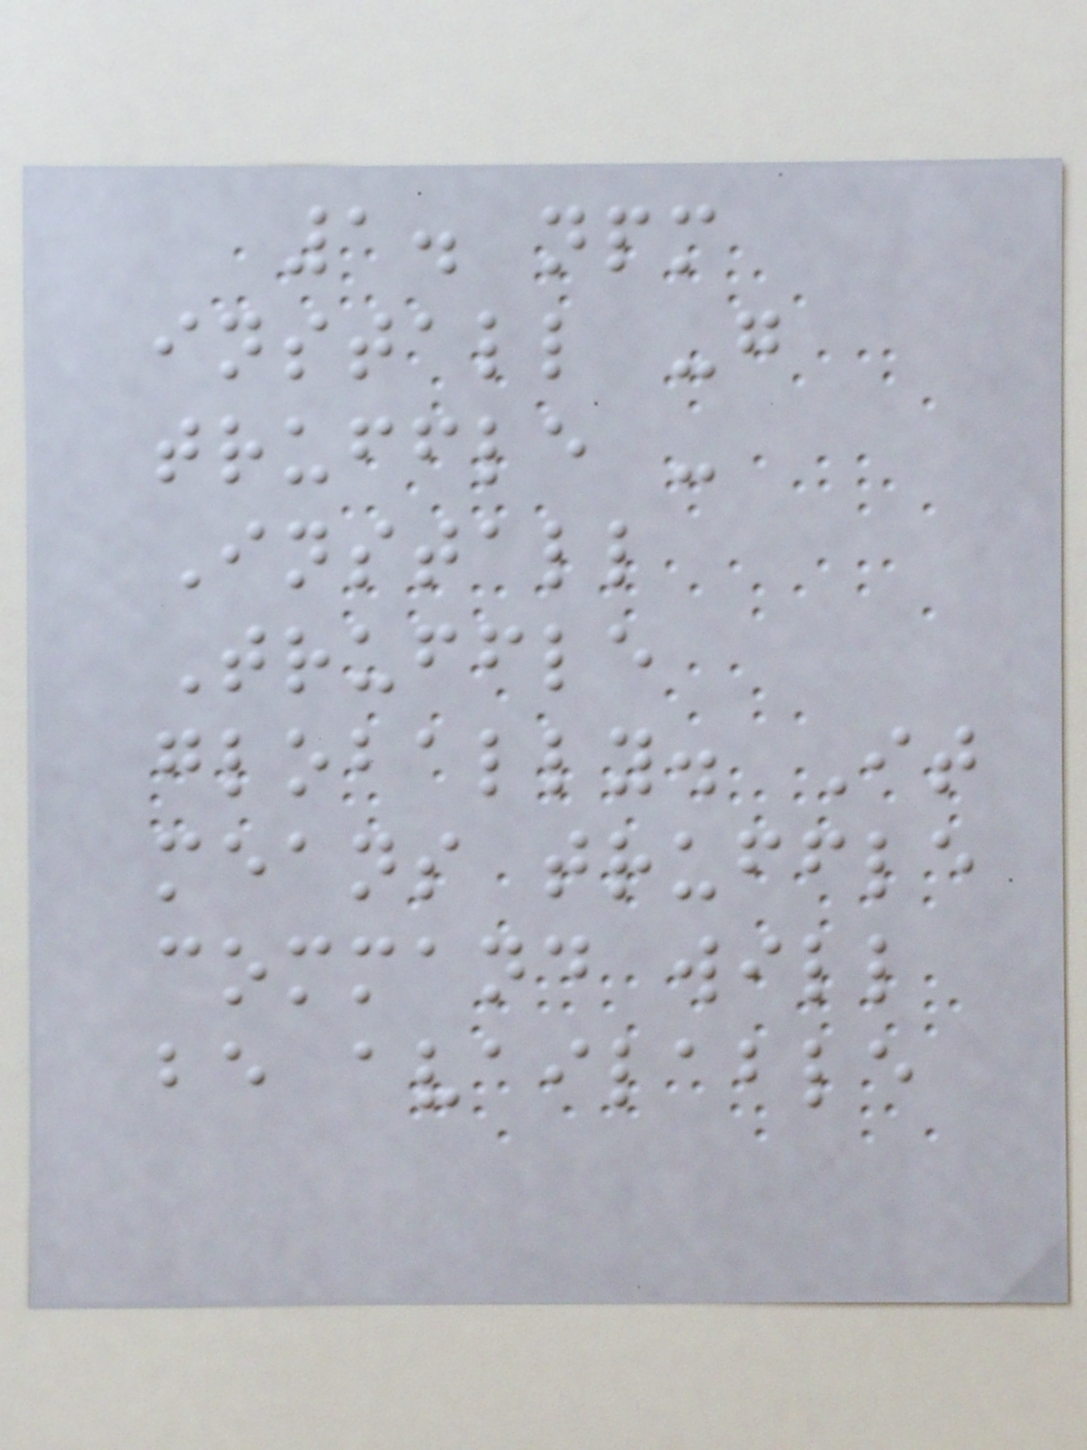1. npm
install -g
truffle -
Install
Truffle
globally. It
means truffle
command will
be available
